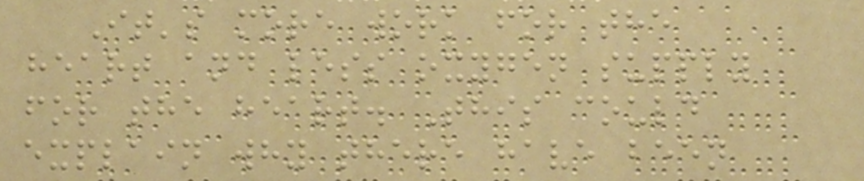It's more work for the
heart and less oxygen supply
for the heart. This could
explain why there have been
